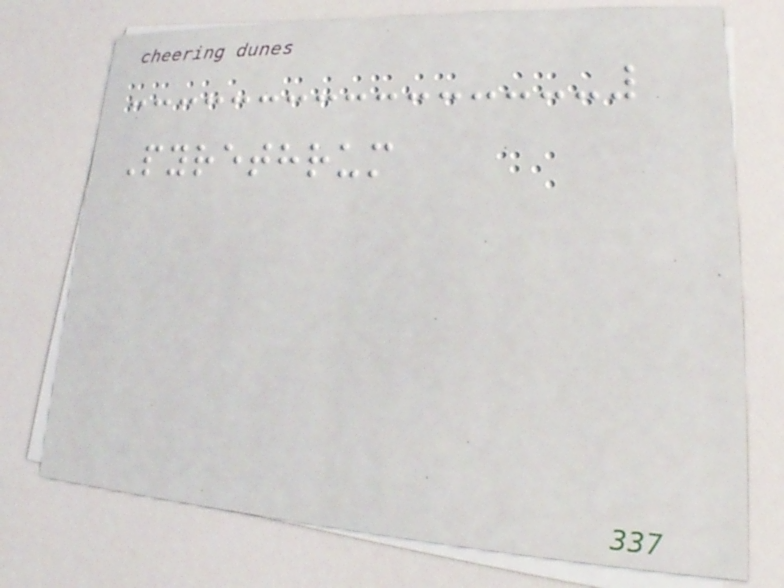Pyrethrum
